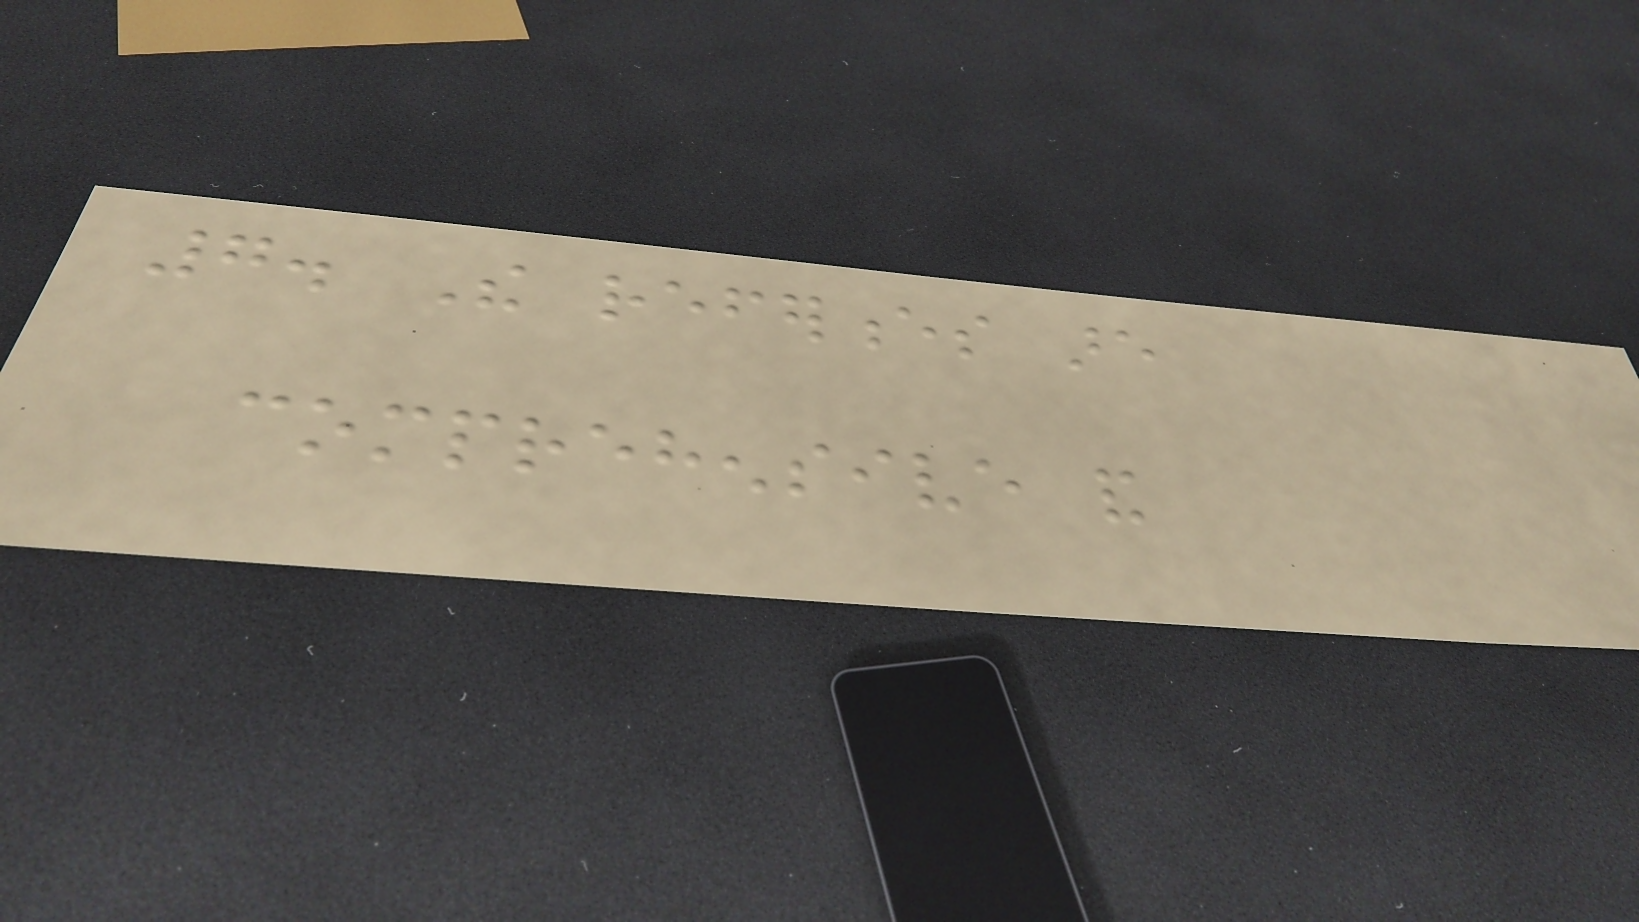7. The references are
comprehensive and
